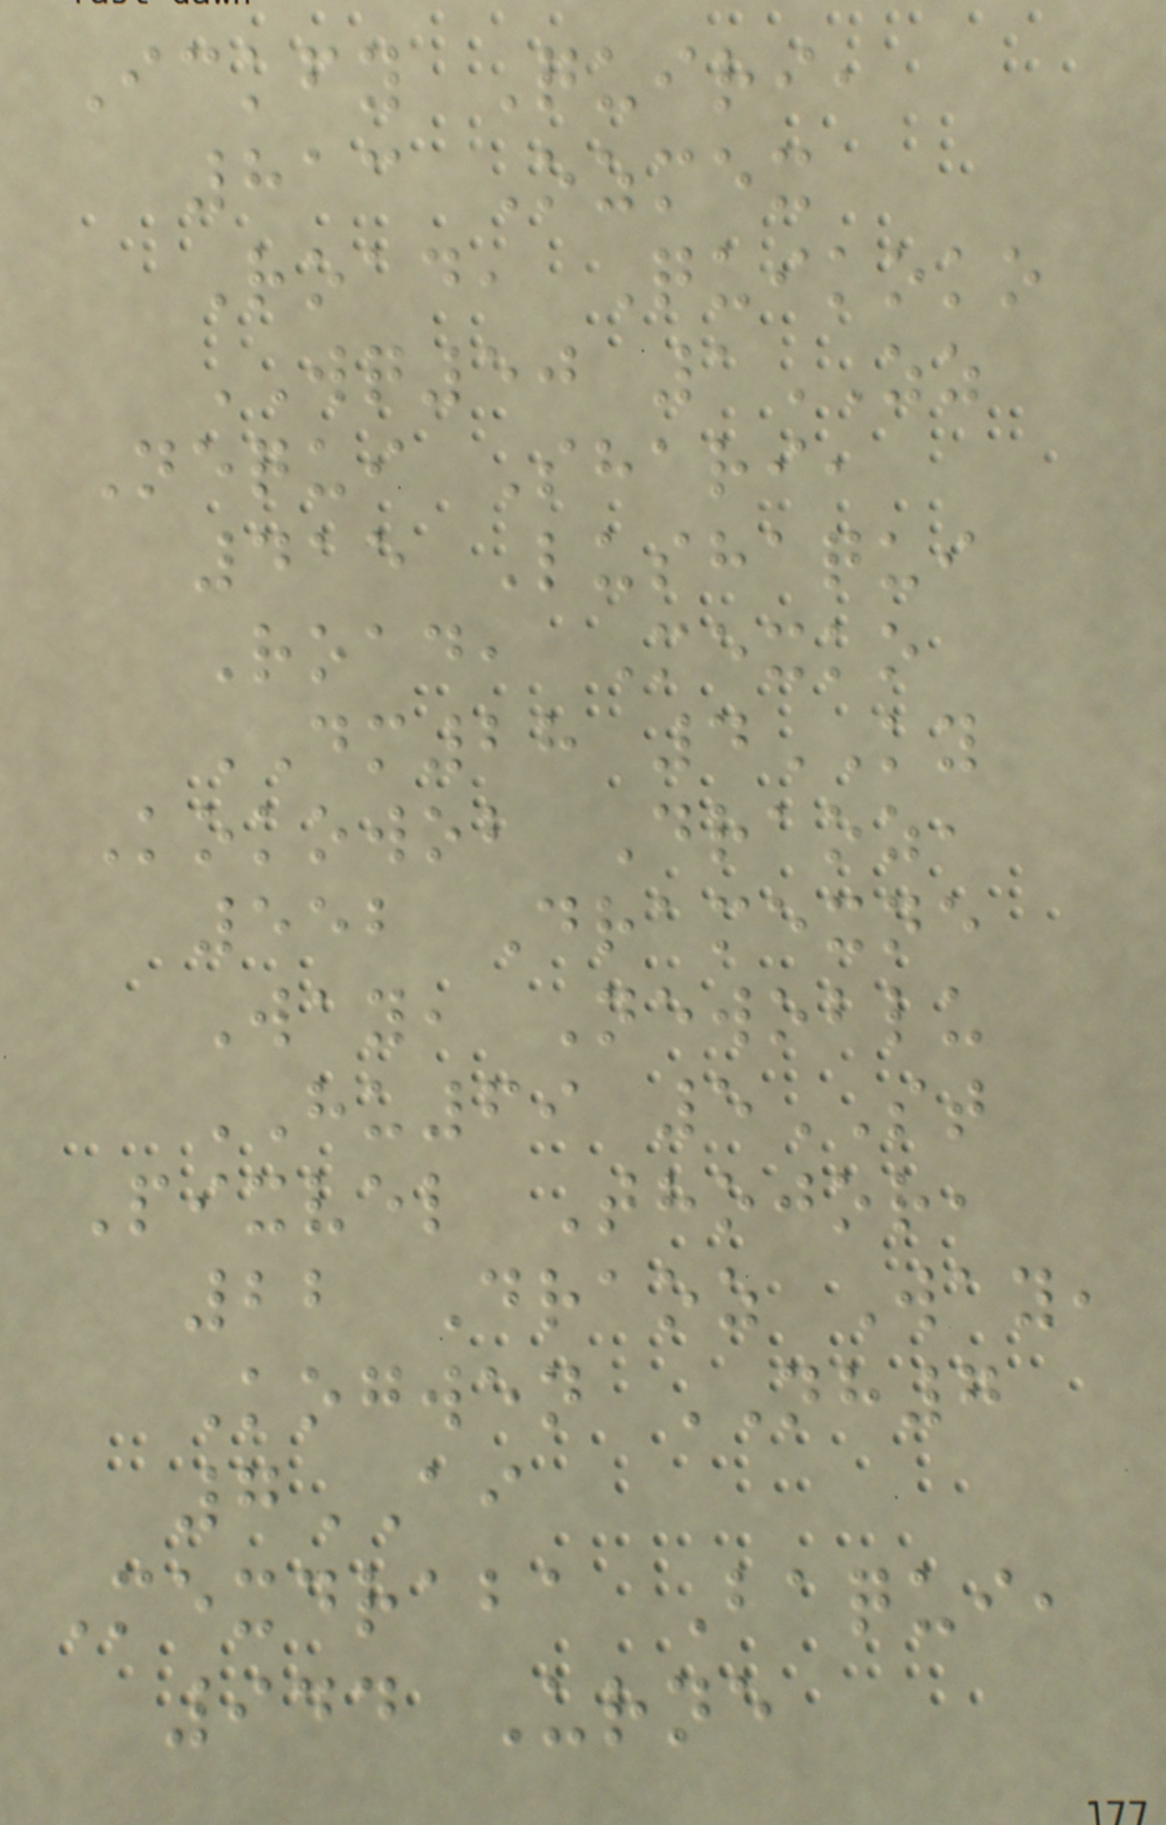Ickfy Quiri,
813 Ozmex
Road, Quikoko
WQ50 1ZZ
Nequi Shari,
415 Lushaqui
Road, Mexko
DM28 4KY
Kokowob Draoz,
552 Dramexne
Way, Newoblu
HU69 5ST
Pixvel Thojor,
22 Draoz Way,
Kogwen NH7
7AI
Mexdraba Baqui,
944 Urne
